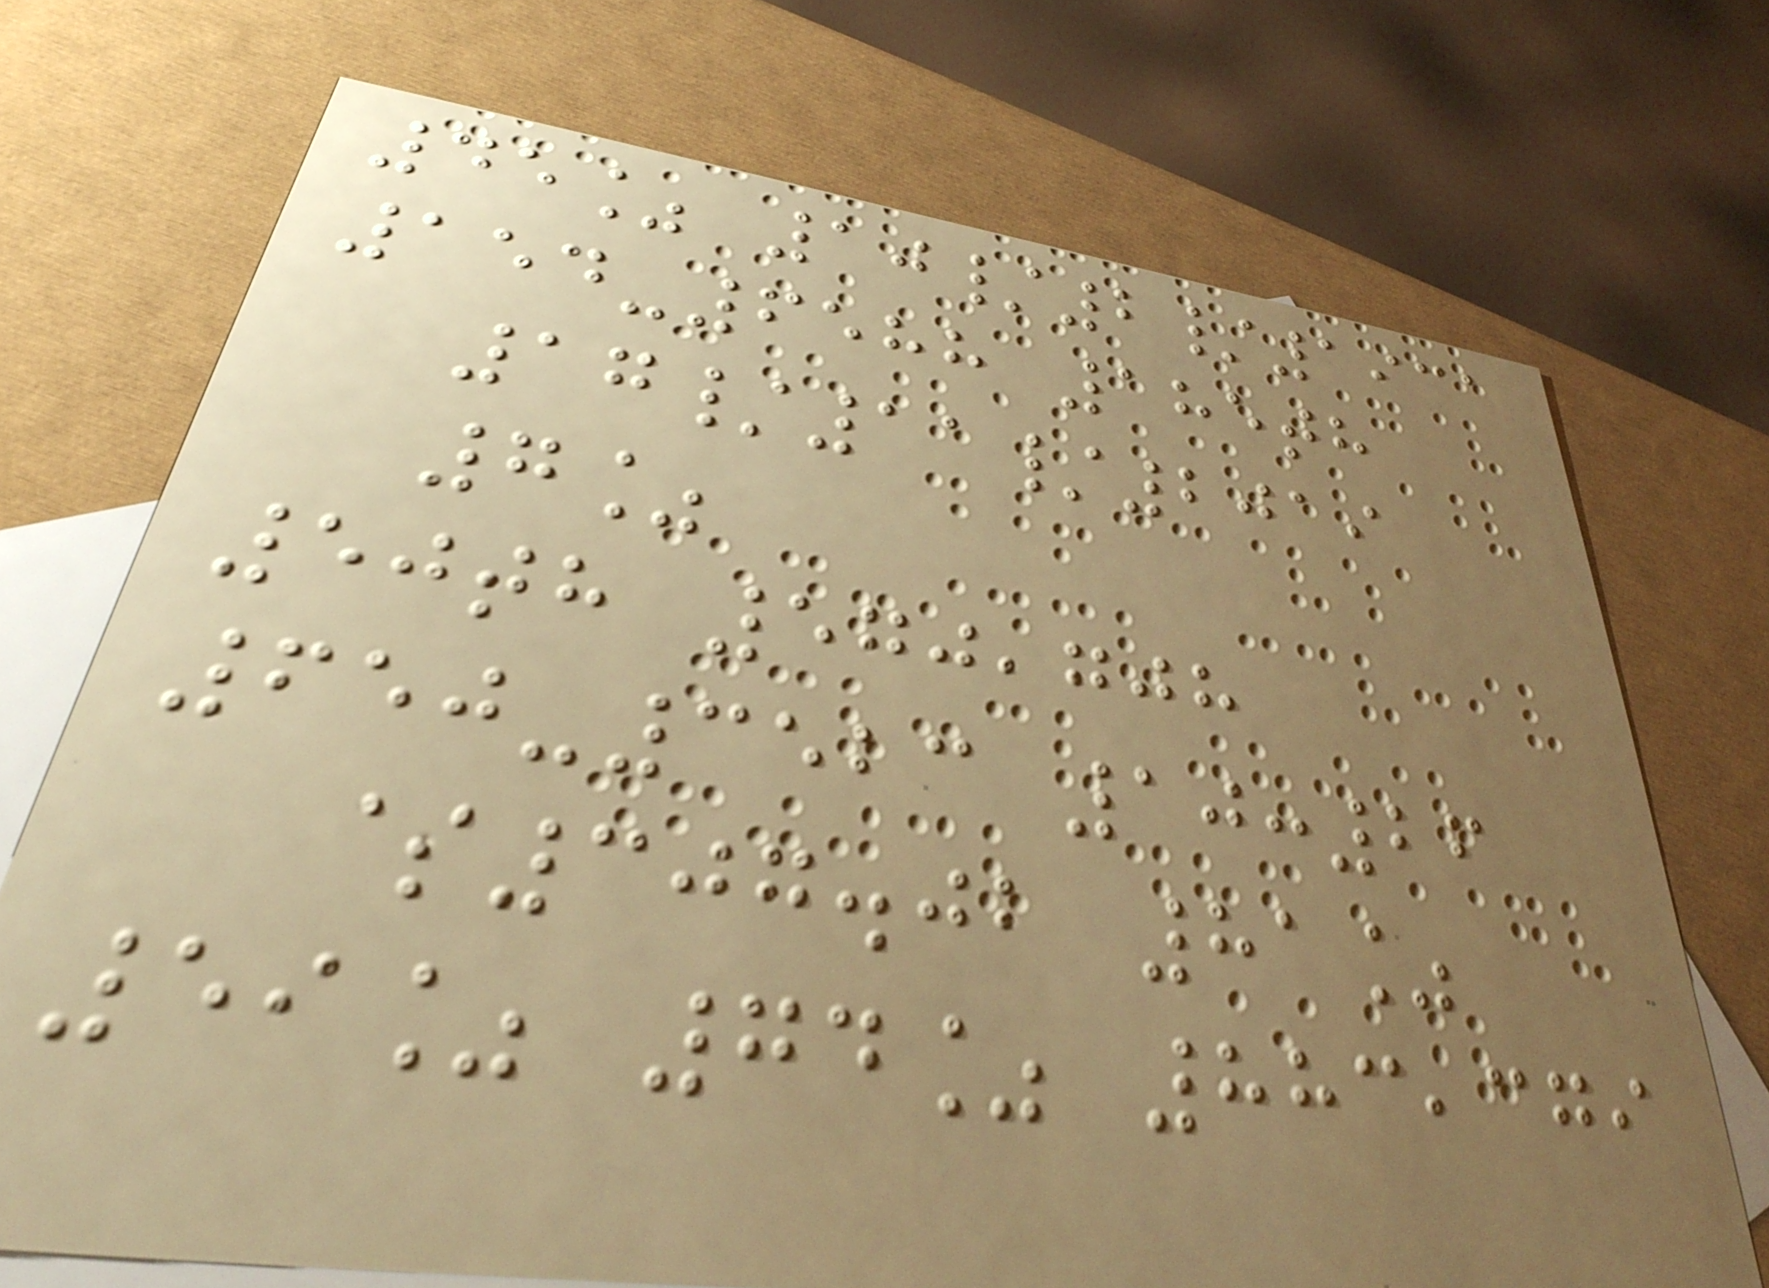45% 10/2/1931
154-6588 185th
17/11/2019
7%
50th 570,708
650-3523 10:26
$307.02 81%
59% 74% 883,379
